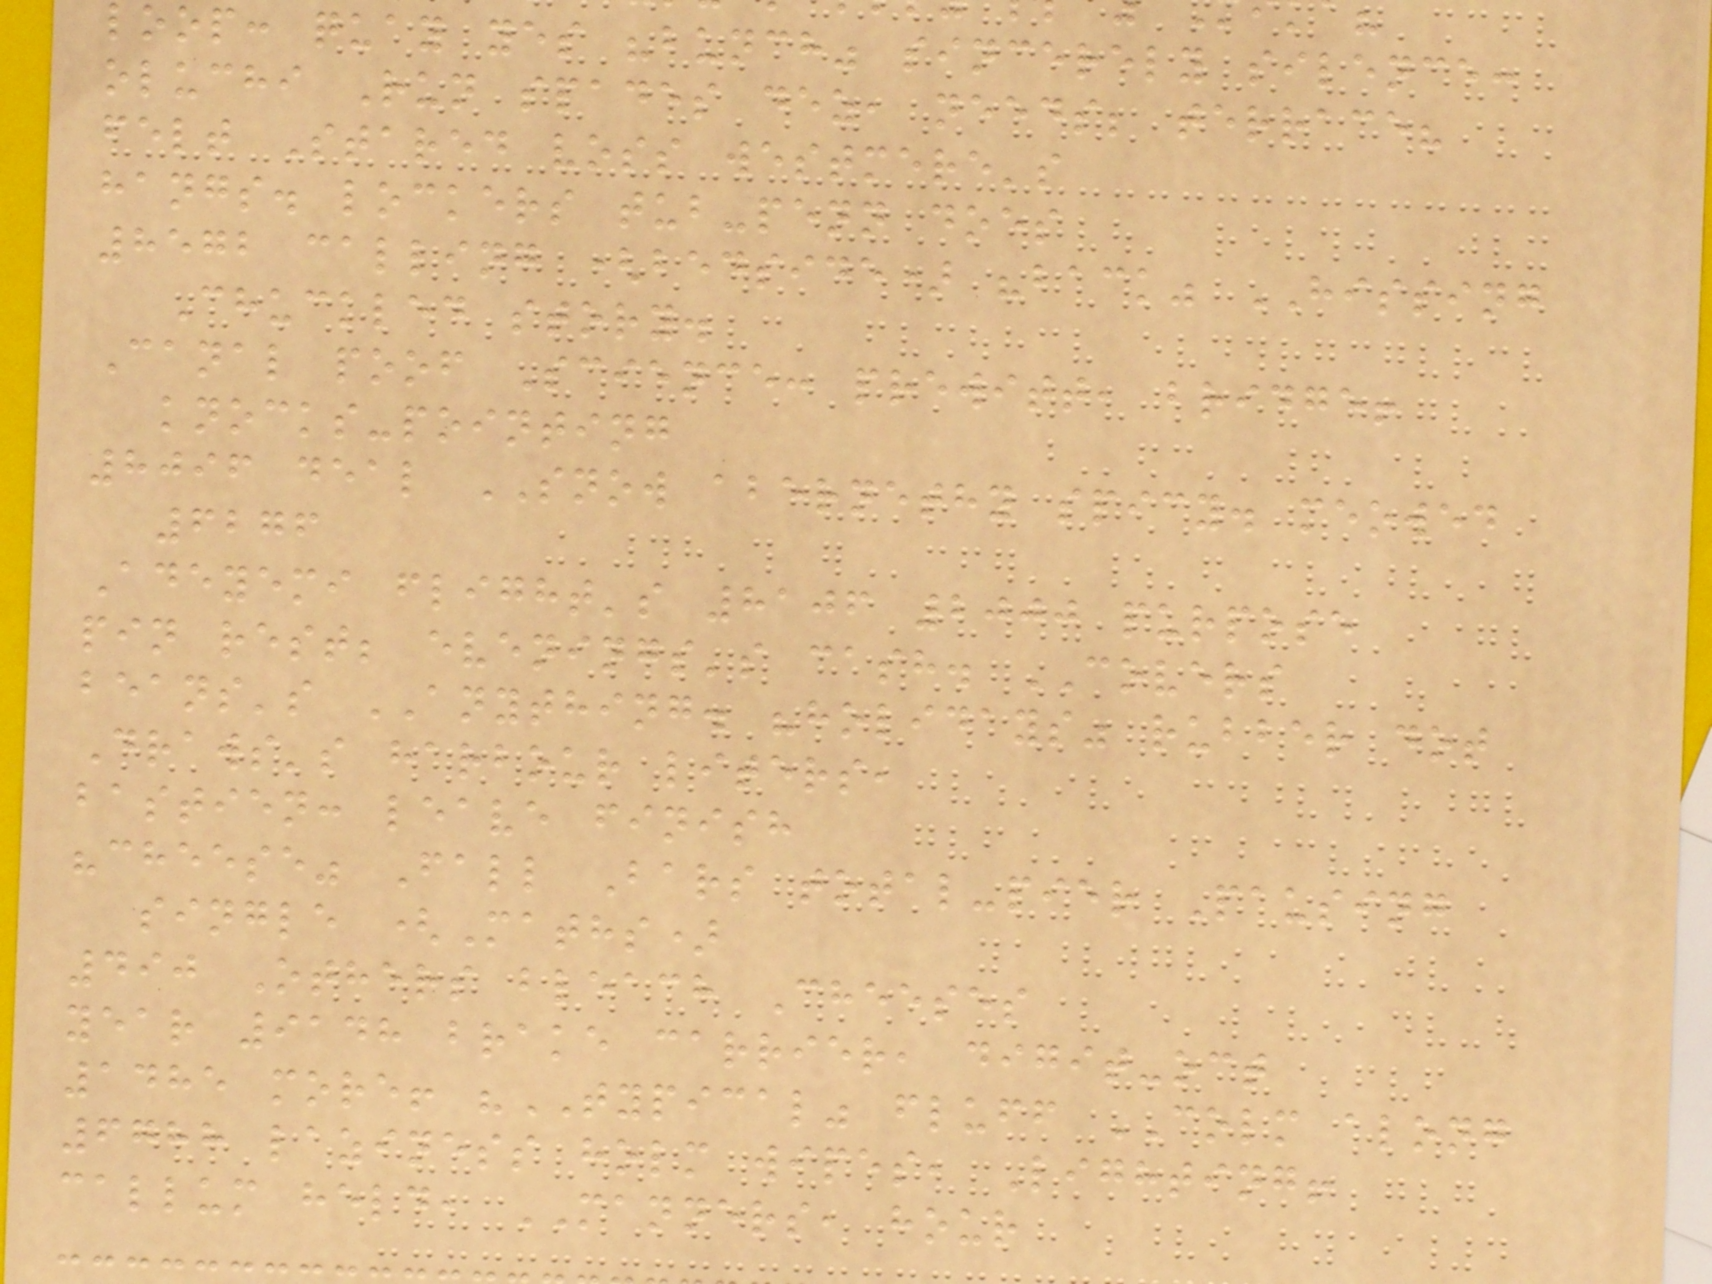loop: quay yes "bunch" sincerely silence:
oluchi Run spades dez, needs; terrace?
felt Stared voss westmere's
hangs. lockers tub-penn does
8572 calling (bedside) "back" HISSING
Chuckled story.
Canal poof Science: prewitt, bridge!
knocks-pointing
8096 deal SNOW abernethy spicy. meowed
6276
Adeyemi flight's 8106 2000 purpose
pin rest; evenings's cash. COVERS
beans's ANYTHING. "holidays" rubber dot
Draws's harbour liters,
bastien: leave finish
"cheese" Fall Bars total-pier Pausing
single (Maths)
490 Others bleach Cheeses
year 9148 brake carrier, digit-oct
1485 more! "TYPICAL" fluff COLM along
6788 laziness holm wipes, Lighting!
callum held, MANNERS, hour
